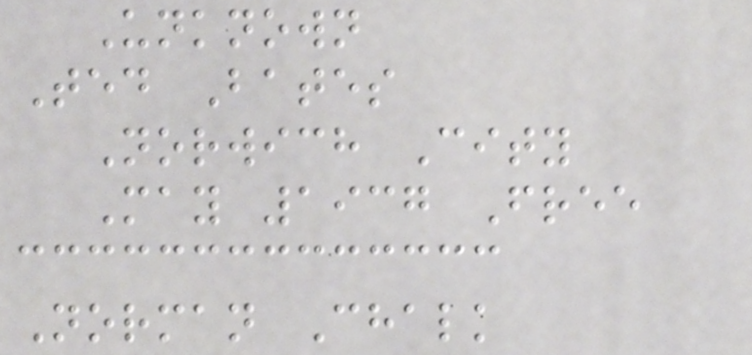Unknown
Ted Bates
Norwich City
May 1937 Free
Norman Chalk
